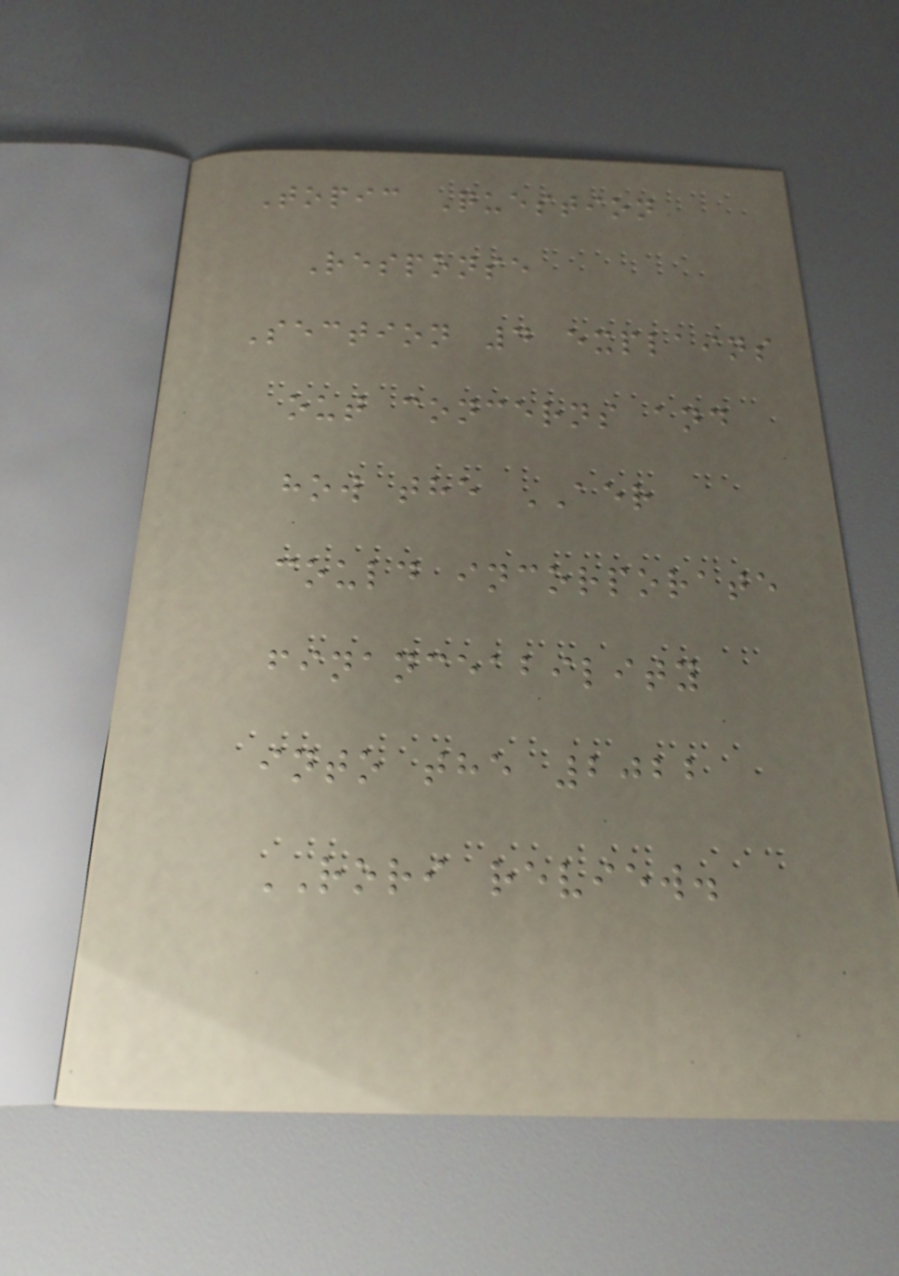Topic Question
Response
Section 4 explains
out concerns and
how the AER
could incorporate
financeability
into the 2022
RORI review.
